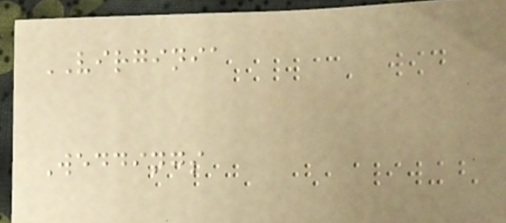VIRGINIA
Weddings
